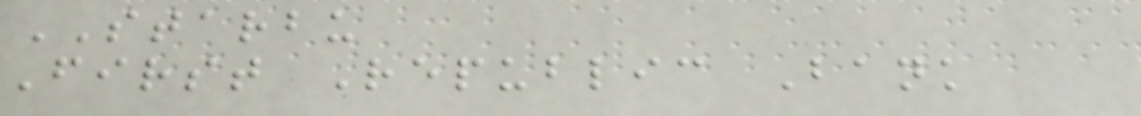STARBU
First Republic Bank
